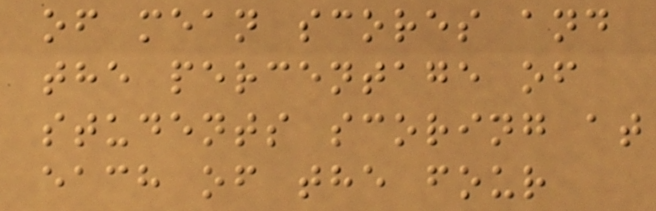of mean scores and
the percentage of
students scoring at
each of the four
